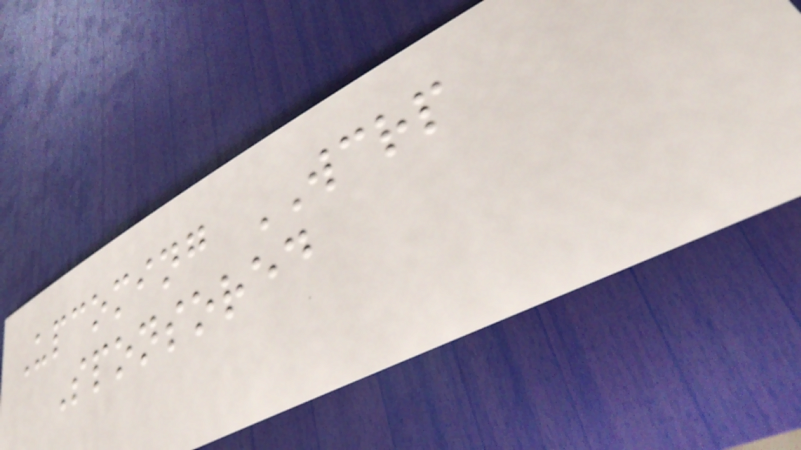Upcoming WCRP
Sponsored
